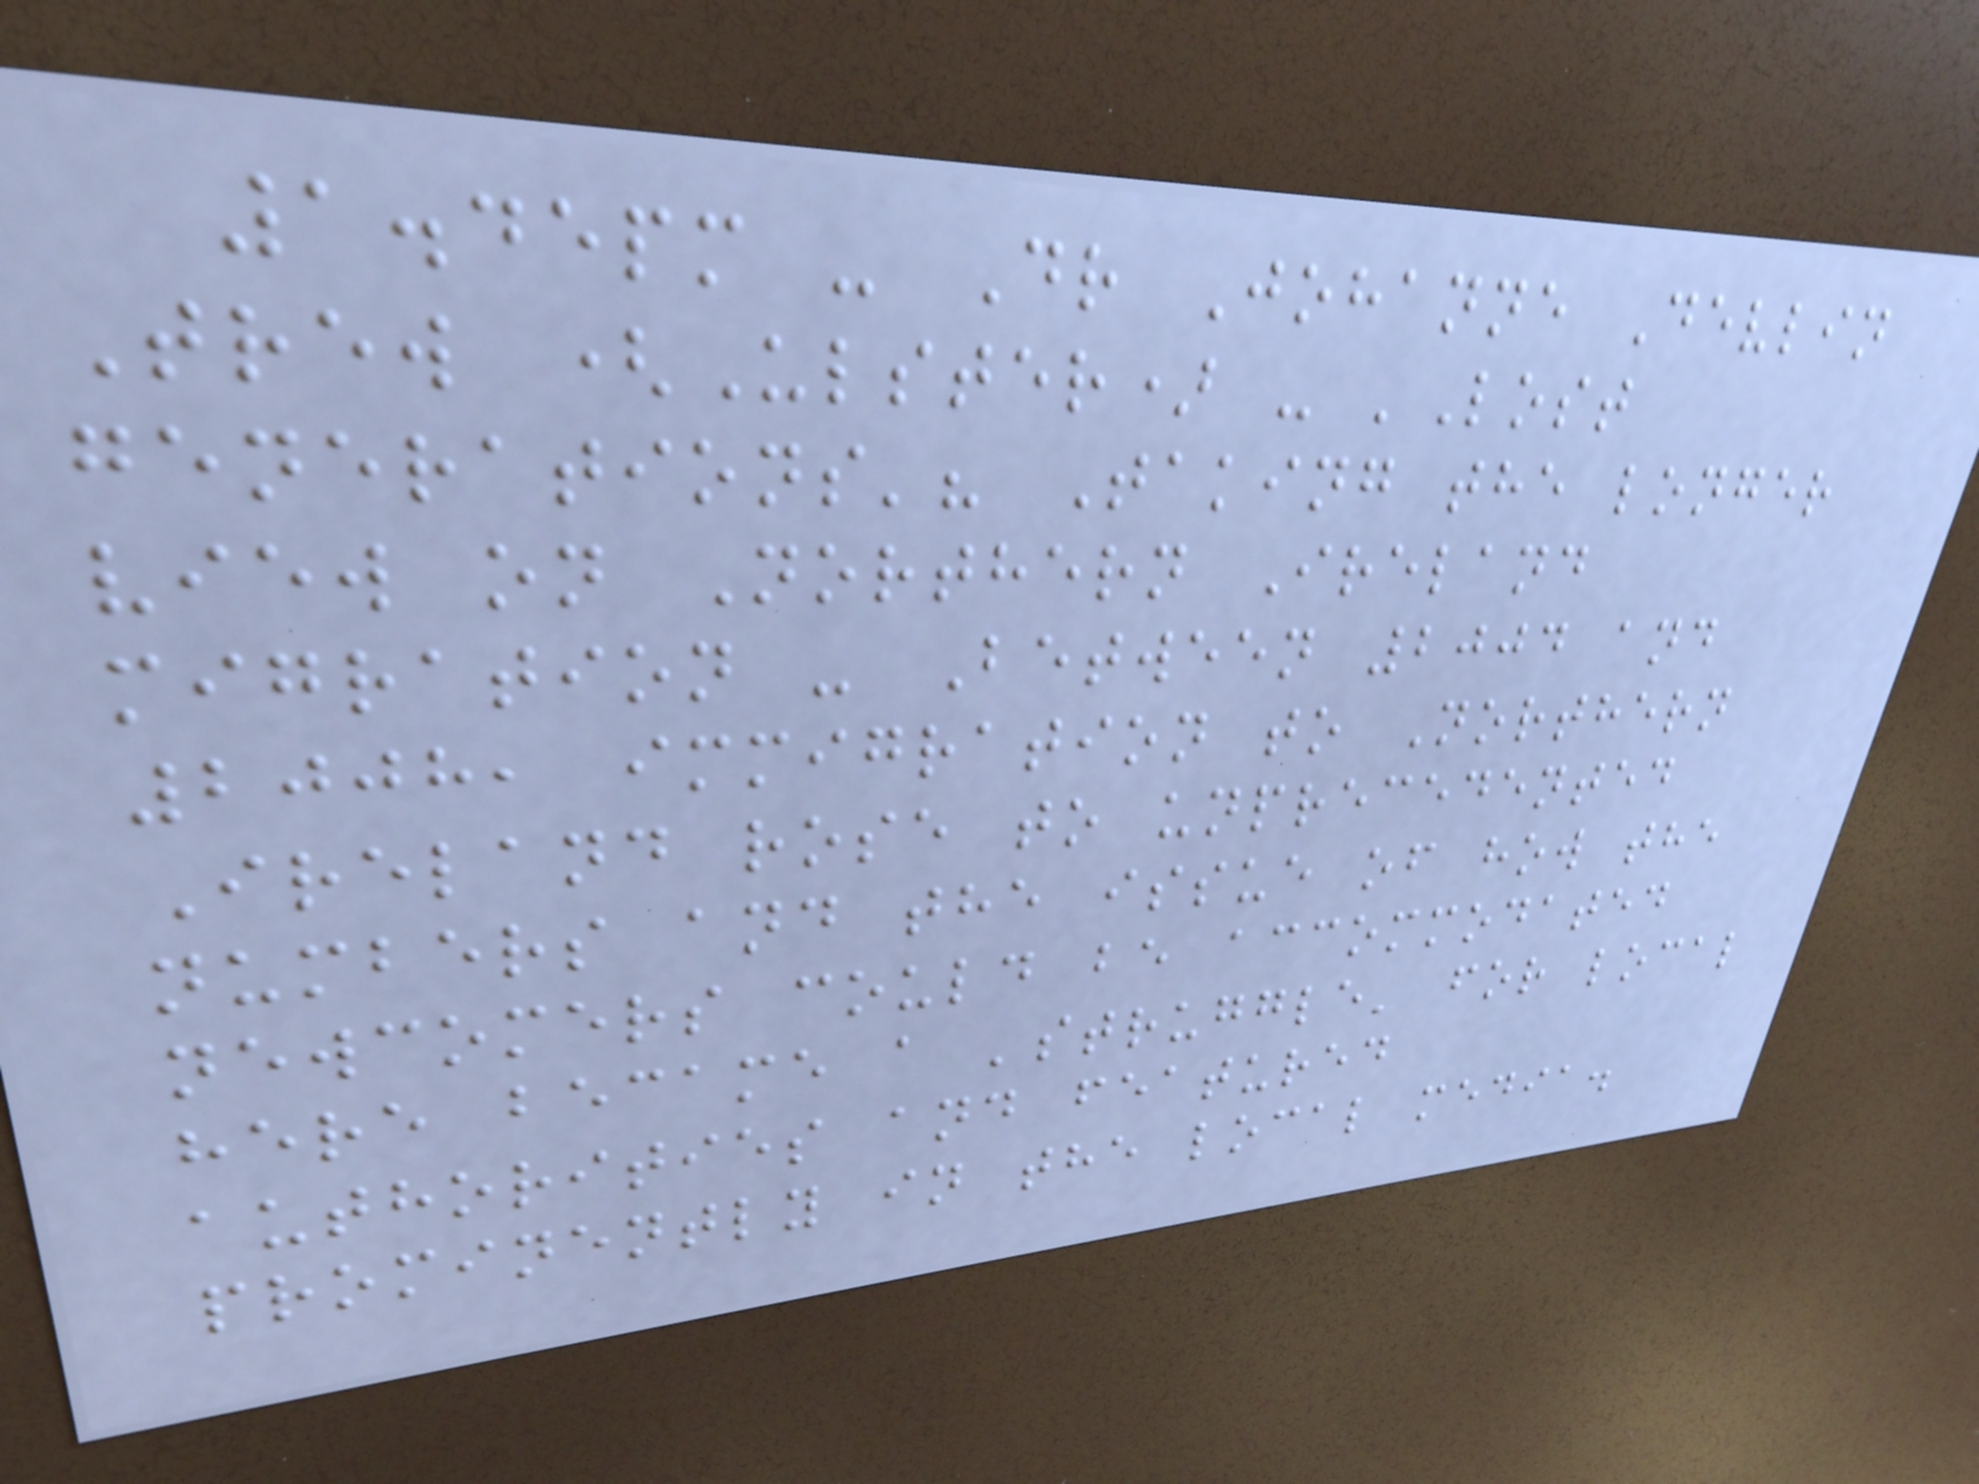1.45pm - Dr Johanne Devlin
Trew (Ulster) - 'Lost
generations'? Taking the longer
view on Northern Ireland
migration - Between 2004 and
2008, immigration to Northern
Ireland rose to unprecedented
numbers and the issue of how the
newcomers could be accommodated
here became a 'struggle' for local
authorities and featured
prominently in the local media.
